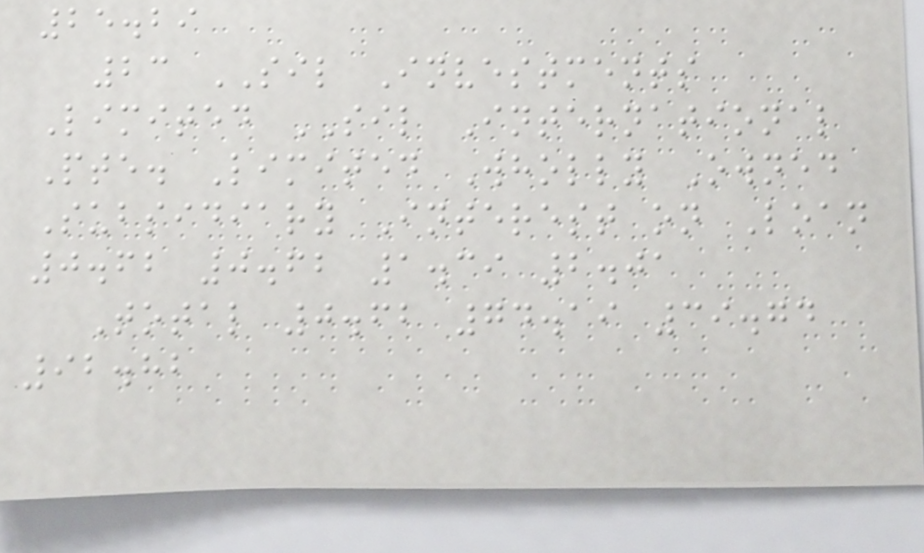25.29
23 SIL Investments
Limited SIL International
Pte. Limited Wholly Owned
Subsidiary Interest on Loan
0.62 0.62 1.39 2.01
Total 0.62 74.19 39.74
92.82
